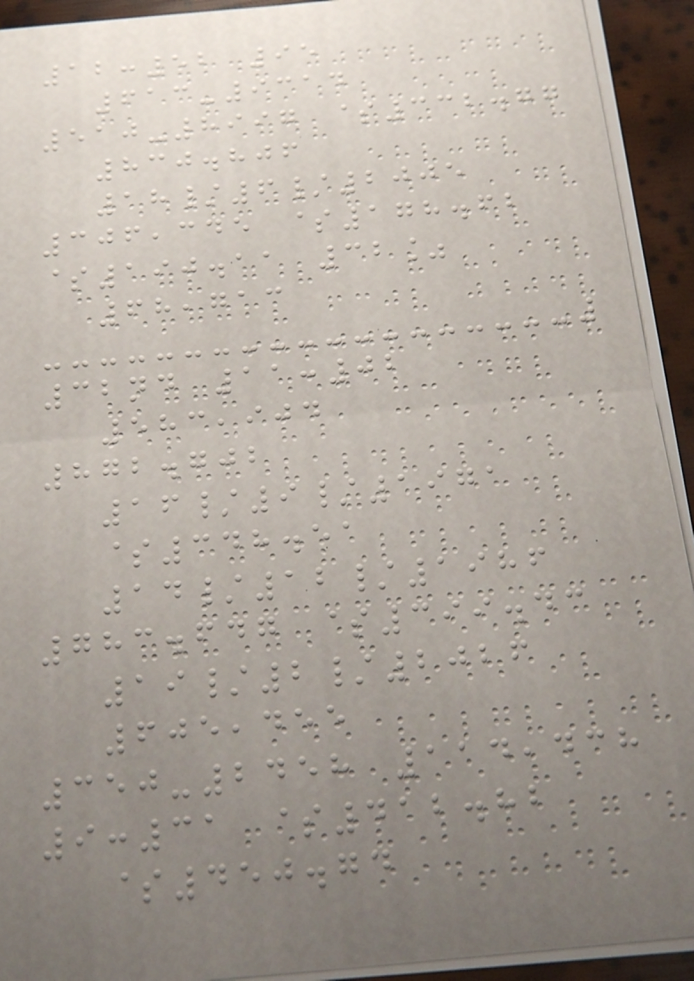12:52 95
613-9314
510-8997 $332.77
830.806
18/6/2005
306,345 $178.62
$190.11 32%
68,713
32nd 11:02
583,904
872.702
16/9/1971
$348.51
14/12/1986
783.647 $399.43
19/2/2026
605,455
350-2458 114,438
9:31 $412.82
$450.74
